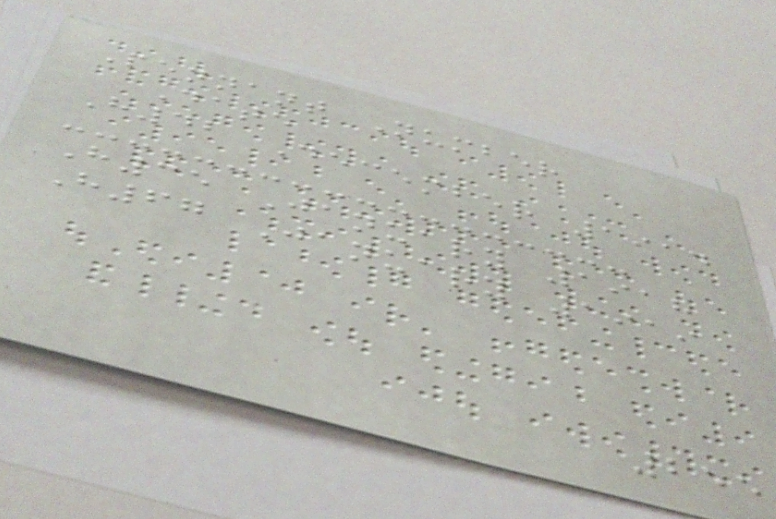Pennant Number
Date
H42 December 1914
H35 January 1918
H67 January 1919
255
